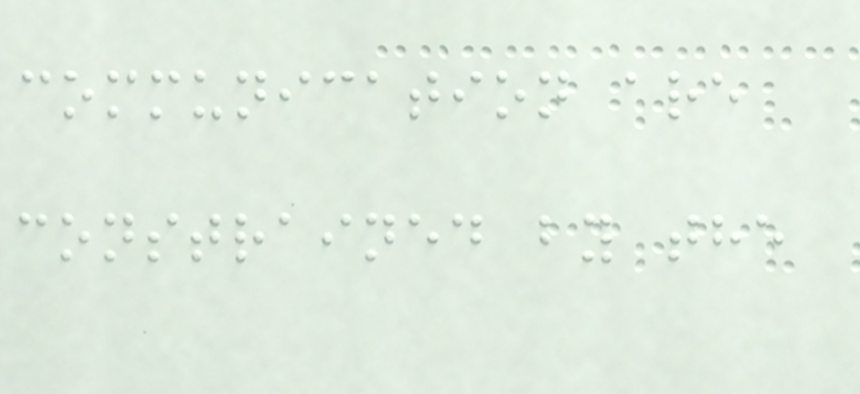communication are
constrained by the
